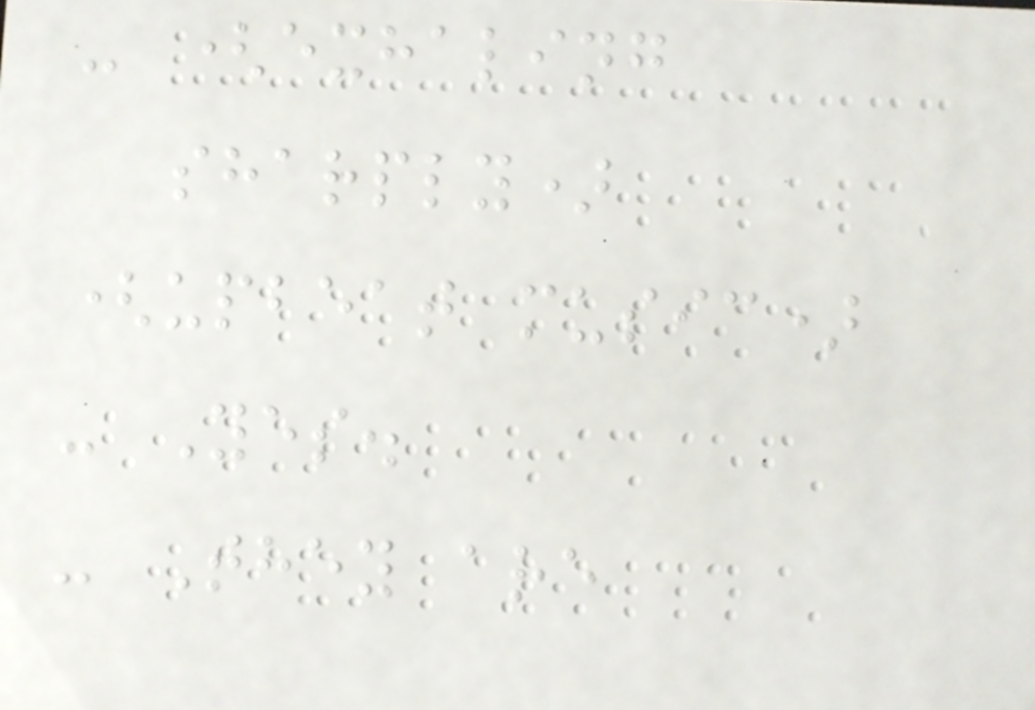- (exhaling
sharply)
(upbeat music)
- Yes.
- They are
